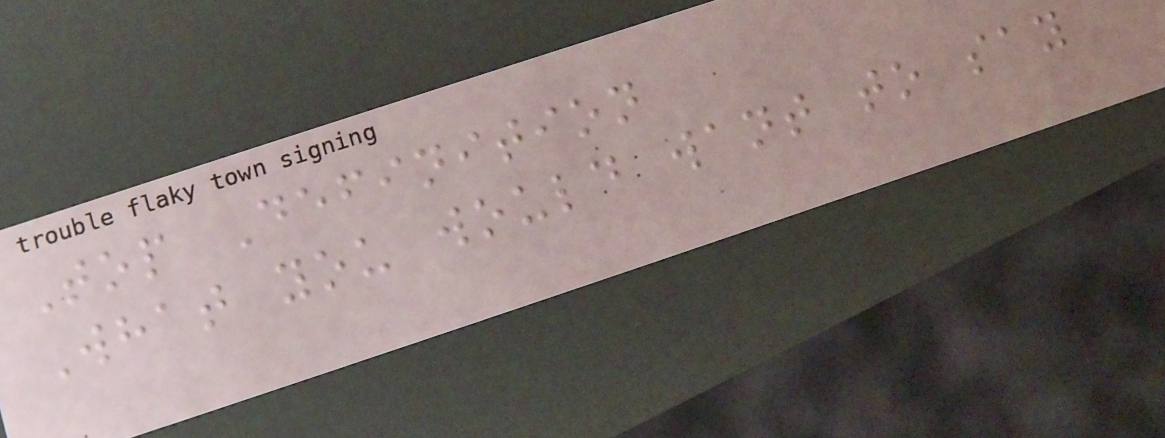Top Definition
What you would want to say
